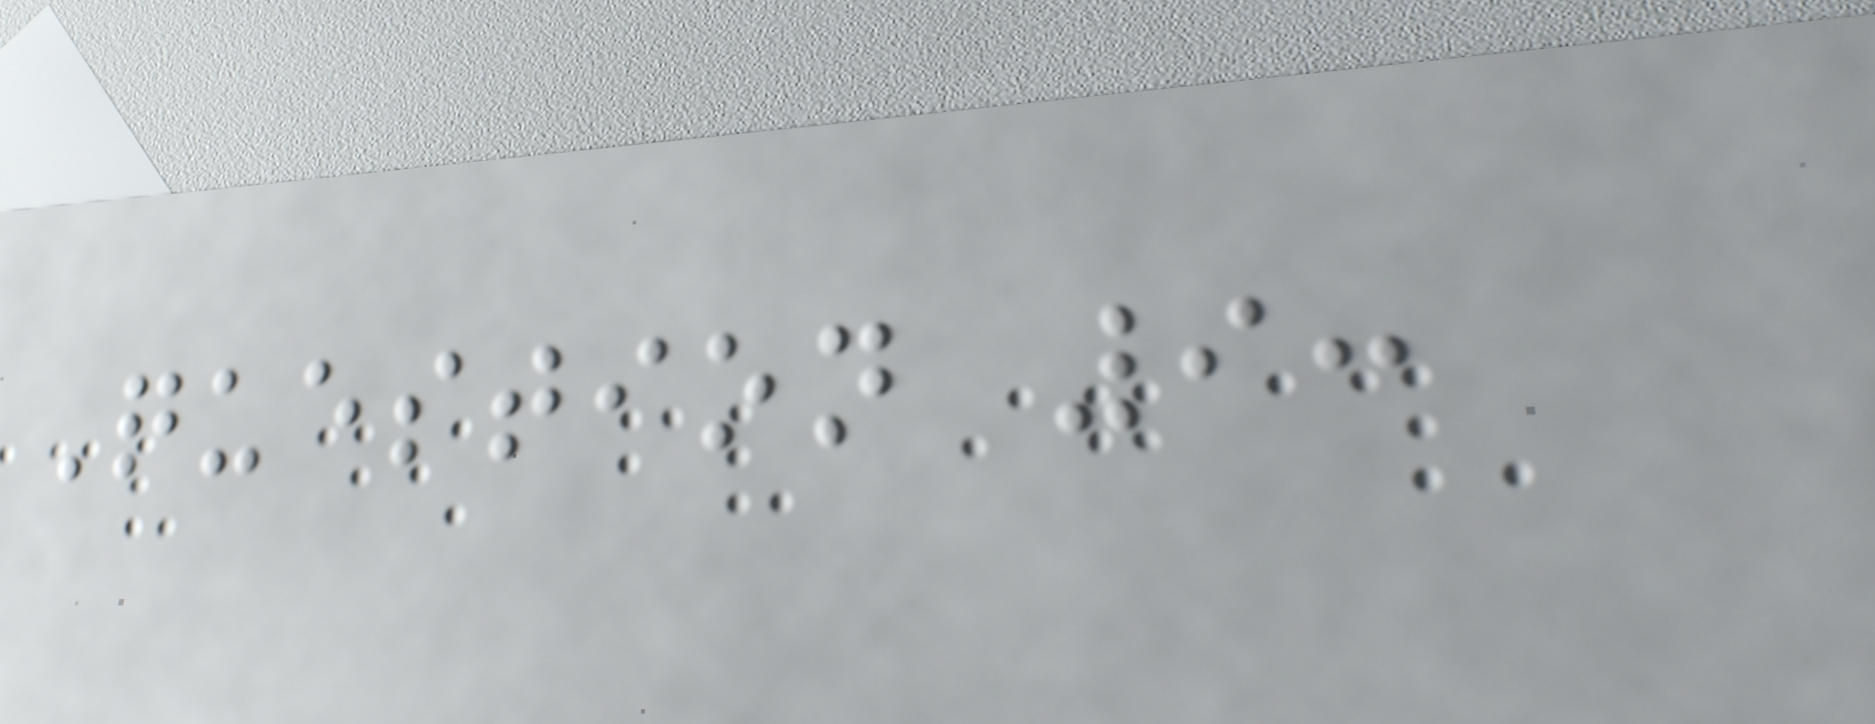Question 9:
